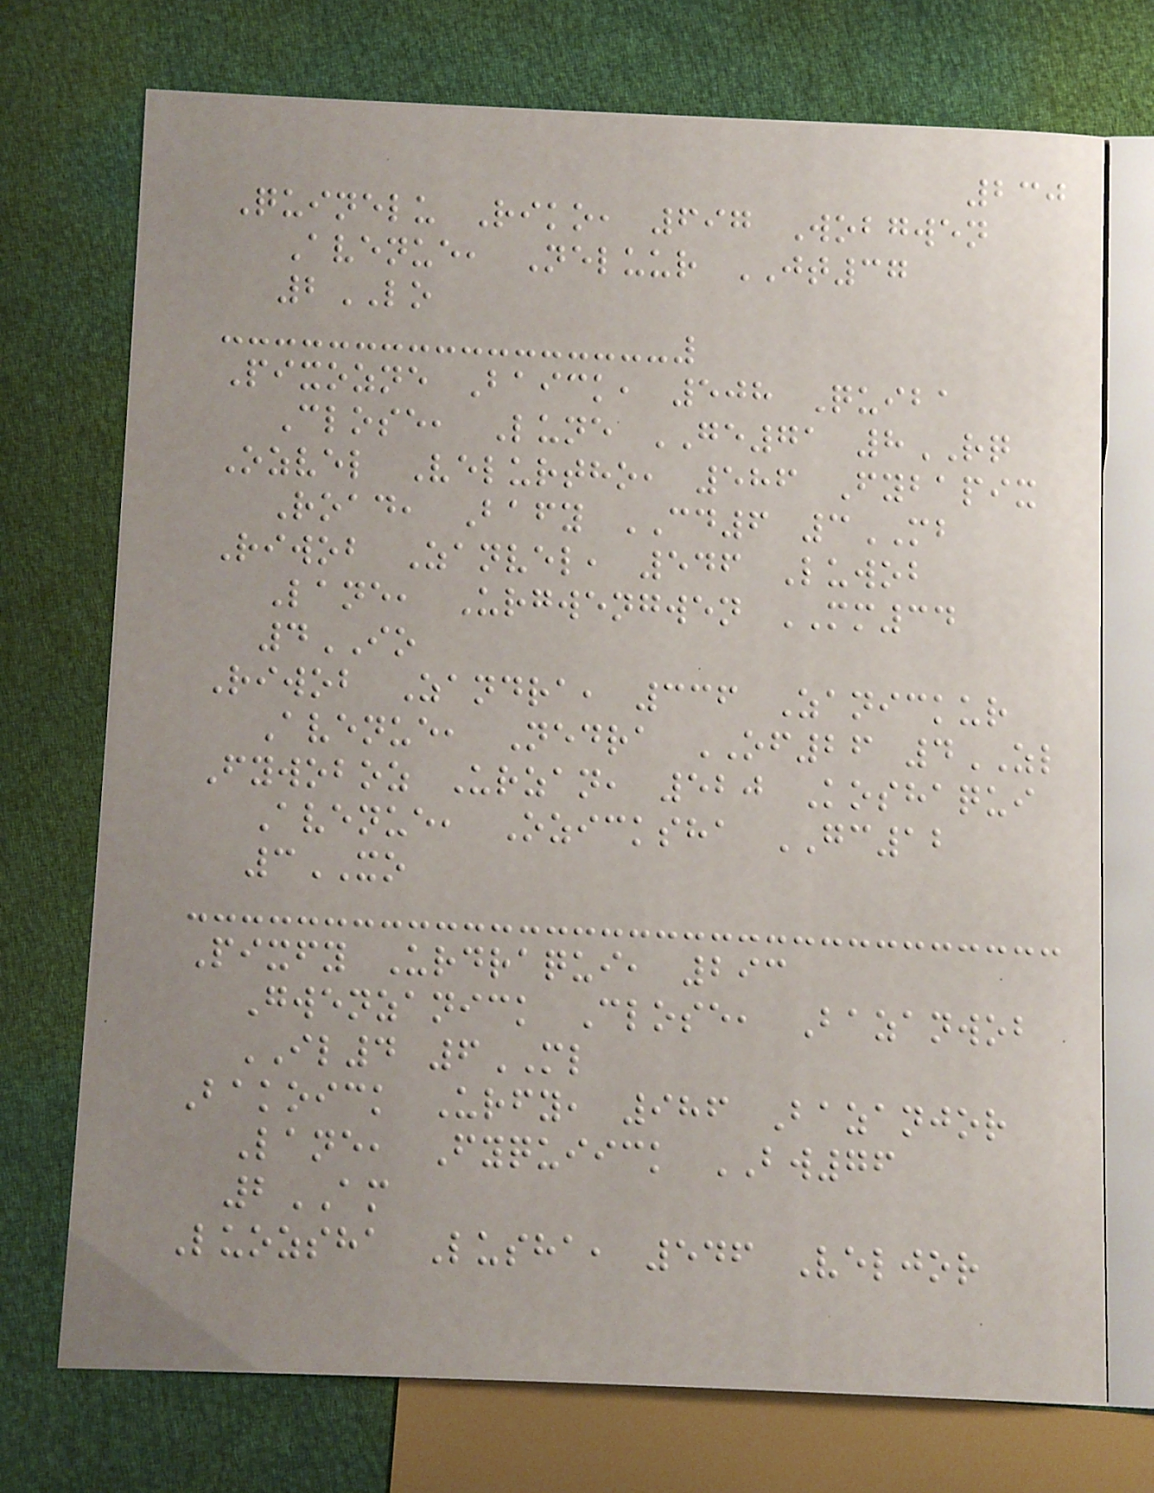230
Quinelu Riko, 697 Wobgwen
Avenue, Neluur JT37
2LO
Pixozne Baick, 508 Quiba
Close, Lune GE71 8RQ
Ozvel Velurtho, 586 Fybapix
Road, Bafy CD6 3MB
Riwob Zanvel, 546 Luwob
Lane, Urgwengwen MM34
4IO
Riwob Zandra, 336 Zanickur
Avenue, Nedra OF26 4ZL
Fywoboz Urzan, 520 Koshaqui
Avenue, Ozicksha GC12
3XO
Pixfy Urdraqui, 293
Gwenzanick Close, Bazanwob
IL4 6ML
Bakoick Urfy, 986 Bazanjor
Lane, Fyquiick BW76
2AM
Luozsha Lusha, 546 Veljor
